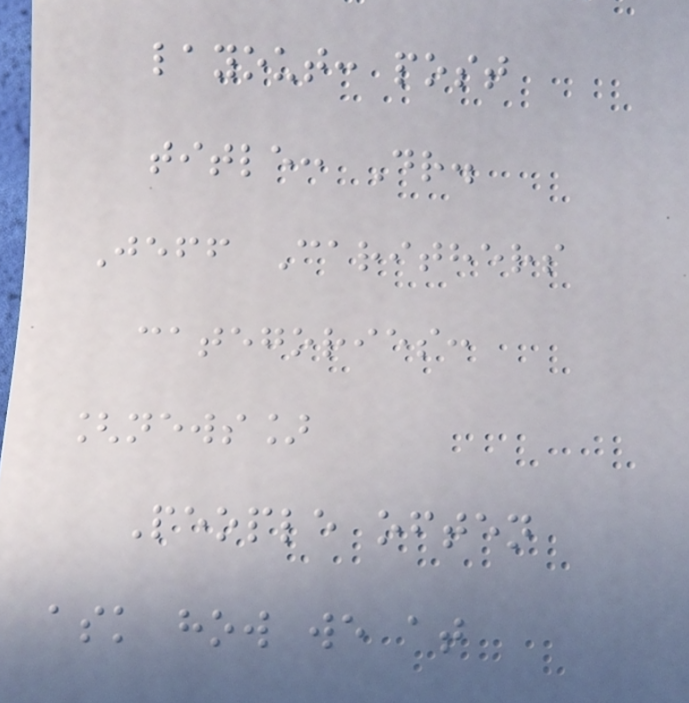layout: post
title: Dr.
Jeff Carithers
categories:
[news]
People often
ask how we at
